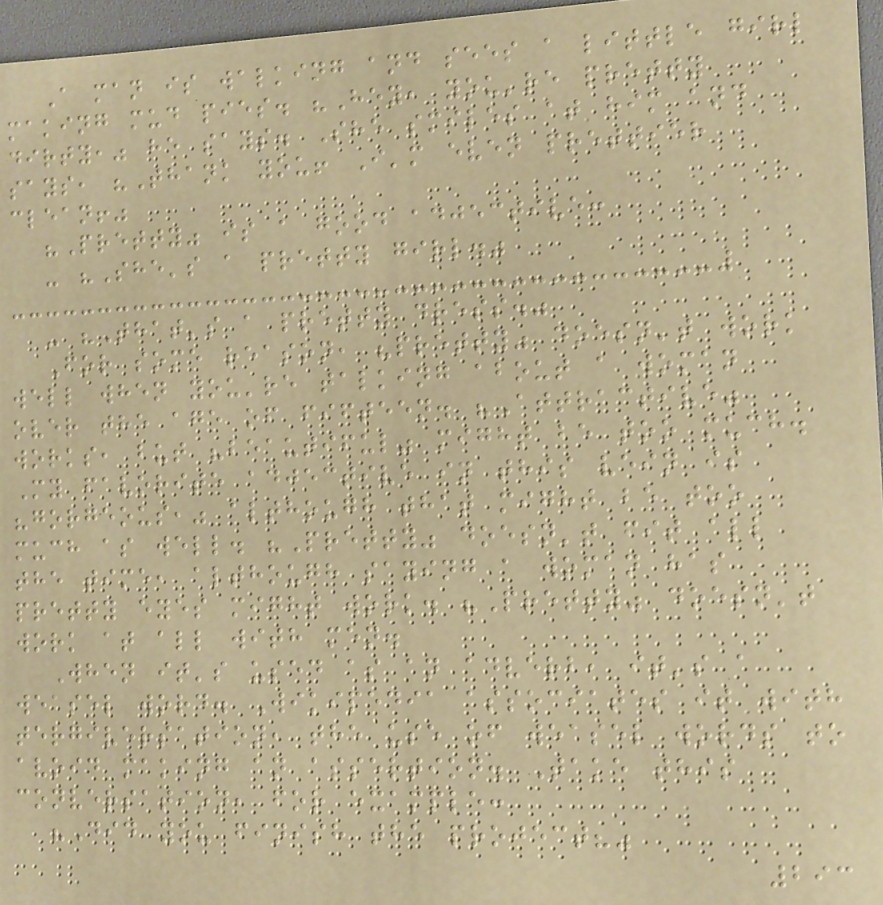A man is walking and sees a little girl
making mud pies. "Hey, you're pretty
dirty," he says. She smiles at him and
says, "Thank you! I'm even prettier
clean!"
"Pretty" is a good adjective:
- "She's a pretty girl."
- "That's a pretty dress."
For some reason, "pretty" doesn't work
well when you're talking about a woman
over the age of fifteen. "Attractive"
works, but "beautiful" might be too much.
My favorite adjective in this vein is
"gorgeous," although that might be too
much as well. "Pretty" doesn't fit all
the time, although saying a woman has
pretty eyes might work. "Pretty" doesn't
work at all with men.
When it's used as an adverb, it's a
weasel word. Wikipedia associates it with
tergiversation, the use of weasel words to
avoid making an assertion. Take this
conversation, for example:
"Did you finish the project?"
293
